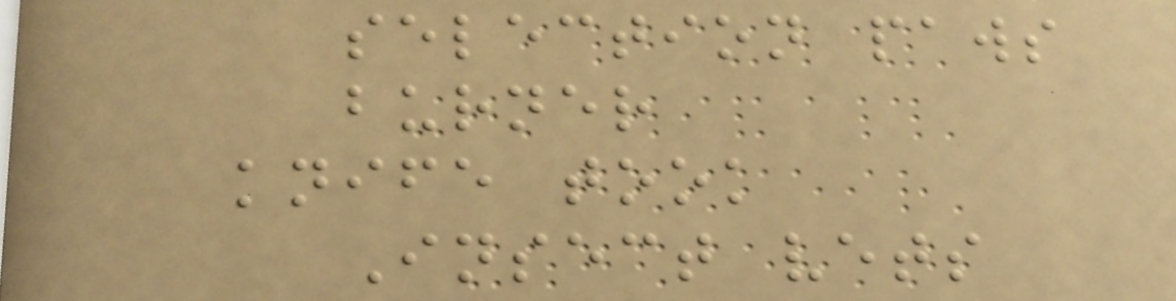selection paws
burner
knife took
Insect vets
